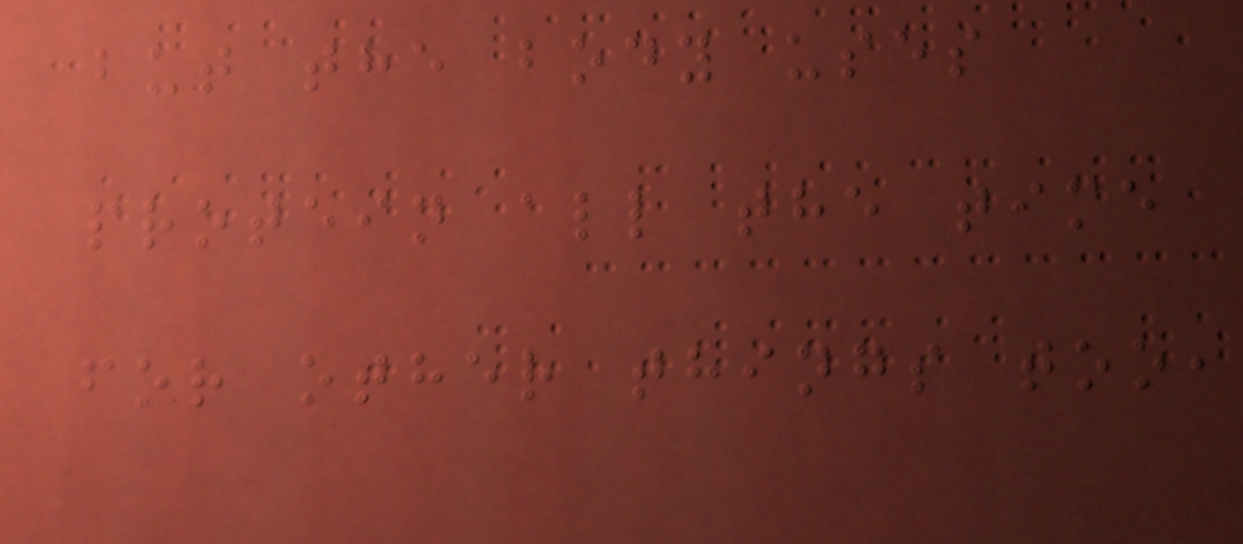but the body uses
protein all the time
for other things too,
